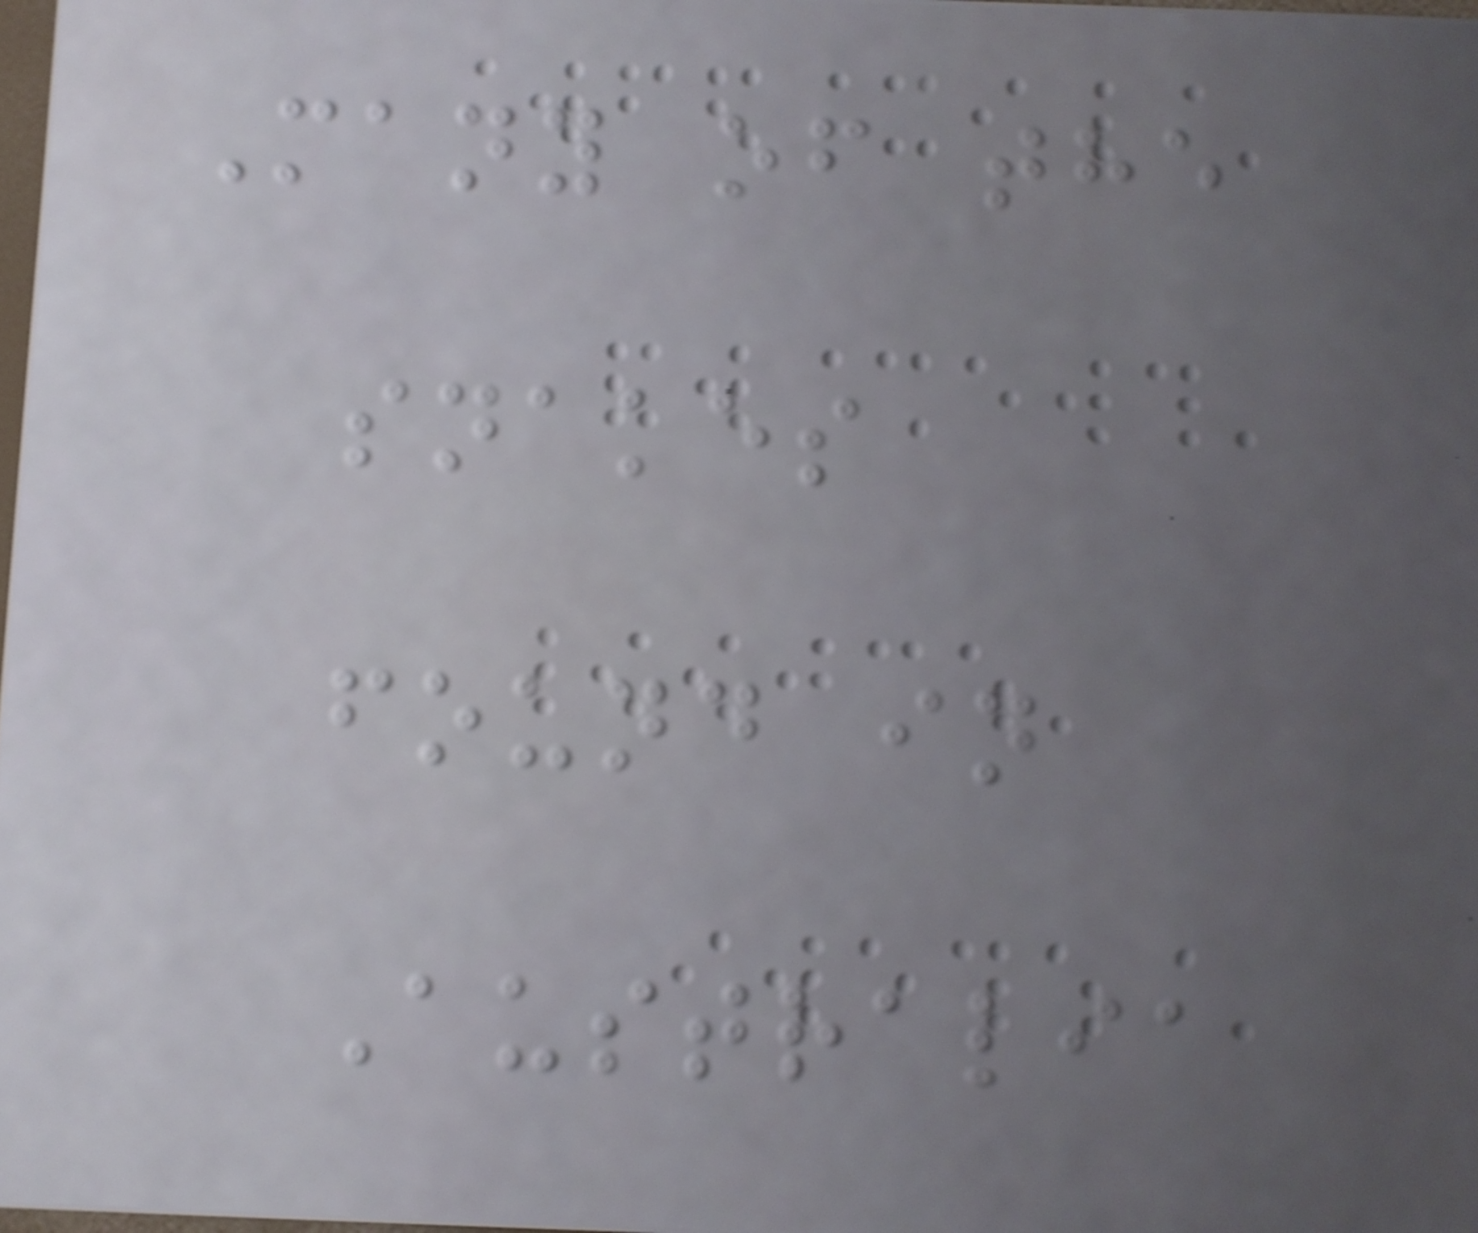Many of the
snakes
found in
Australia
